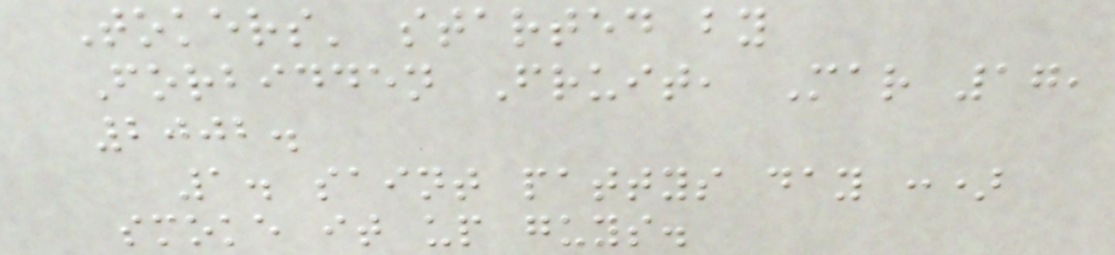Tokers' started by
Forbidden Fruit, Mar 17,
2002.
1. saint pattys day :)
smoke it up guys.
